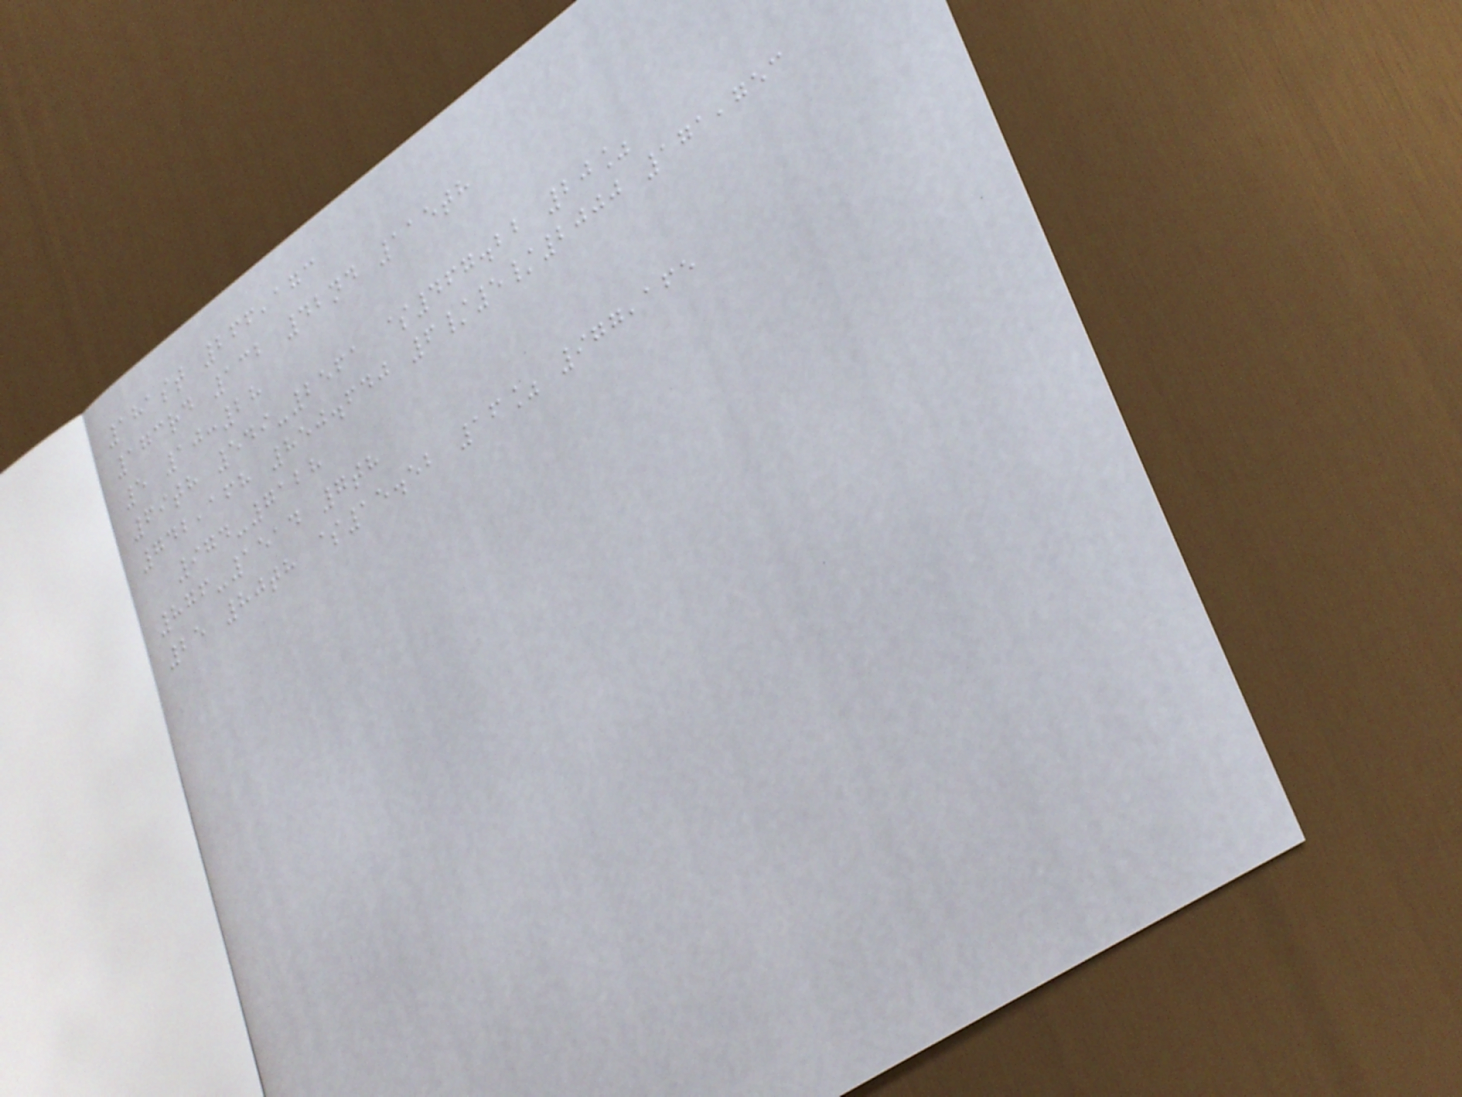181st 266,173
173rd 132 42nd 115th
5 10:28
69th 549-2561 $467.22 20%
742,168 850.640 6/5/2000 171,753
974-7128
876-1514 7th
25 80th $15.52 16% 977,165
